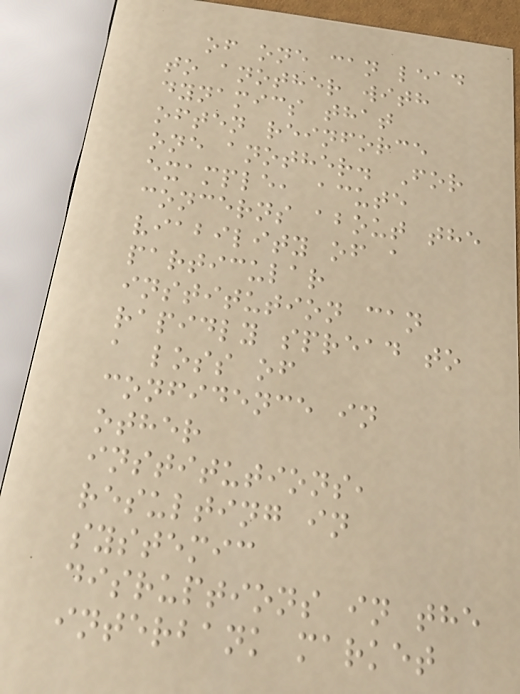of one can lead
to another with
dynamics that
often reinforce
one another. For
example, acute
concerns about the
viability of a
particular
institution can
rapidly spread to
a loss of
confidence in
other
institutions,
resulting in
systemic
disruptions in the
interbank market
